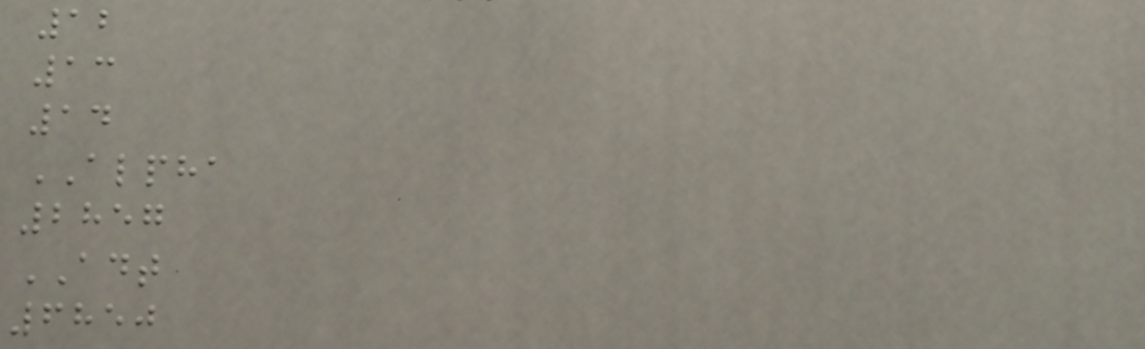12
13
14
ALPHA
2857
ADT
6850
